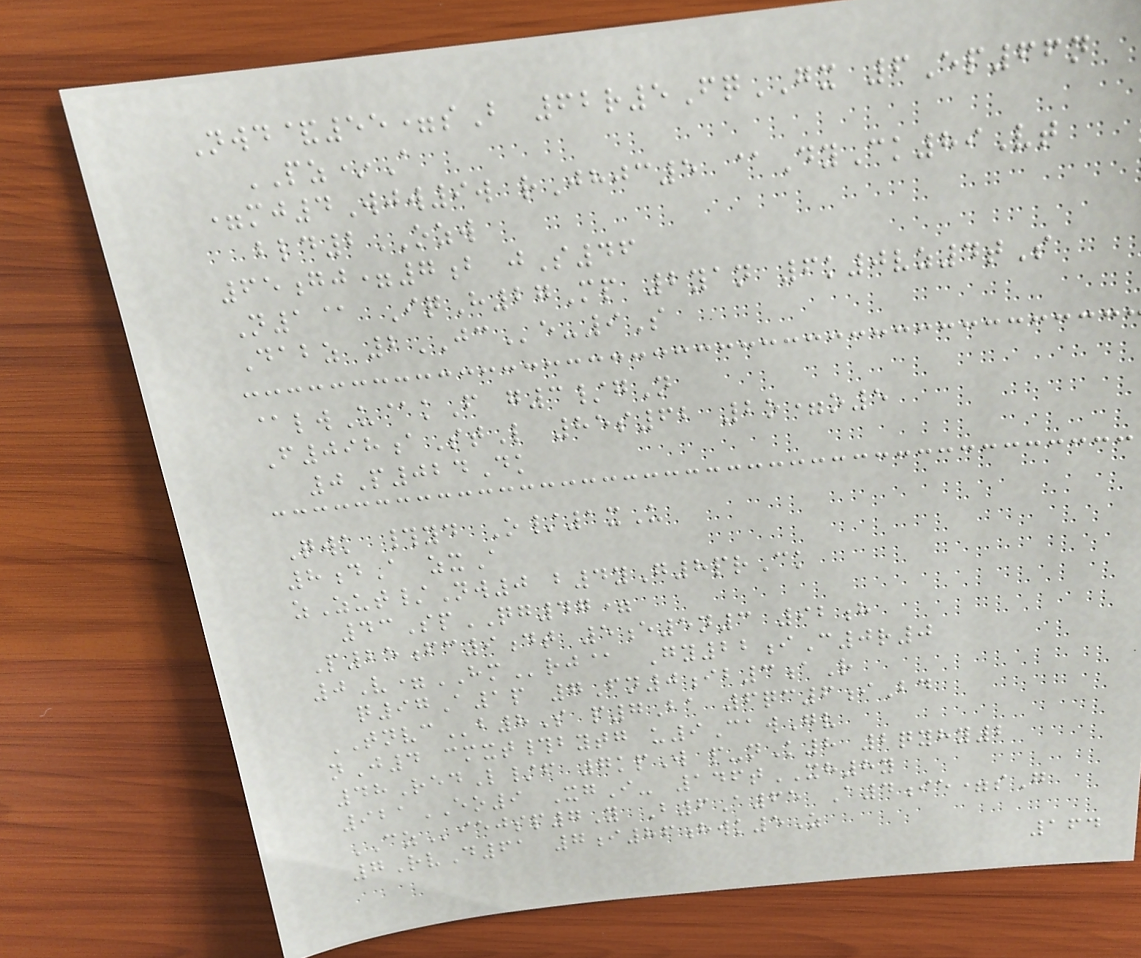Nwd&55=sB 62r5FqGX 6Ep66n
PZ*A
=mj4Wjw9w rJhjc5 @DyCk89Vt
bld2OZW
65gj=7b jS46
N1@ IqH27Mp 2yan 6k0vz4tS
Dabz 2JCe-9S
@lwU@kF g3/gN
F098aStL 85s62 2o=o5
0P024Dk
Qwk #yd O/1xU
8dA zxA
zZut/Nw0 b4yG8prCk
43SpQG47=
P25fc9dt 5e5n3 92h
0V=HMrj@ Gy22iC0r0
q97A1p 7Fn0ib3aR
TNVCb8S p7Ba 6qc6iBd
nJ4 cmxt#bytg u9CawGv
48RedL/f 7kpW p-nK8 2qyhy2
921EO9 XgI- 146tXH8y
CZiejsp7Y B6A65 A4ie=sG
7RvD61 7i86hwk5Z
164
